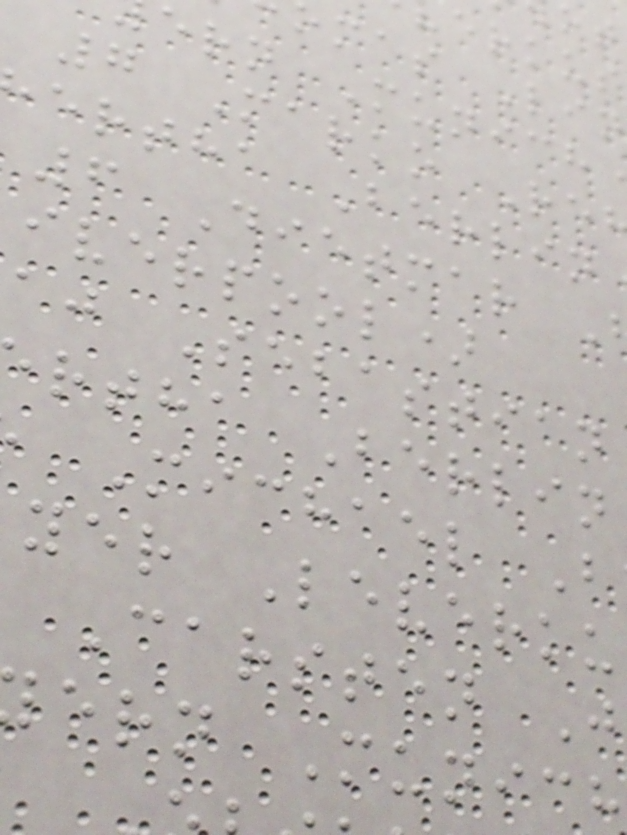mas Lin
ern Munich
7 Marko Re
ertha Berlin
6 Dietmar
iverpool)
aj Sebastian
rtha Berlin
Michael B
yer Leverku
Carsten J
ern Munich
